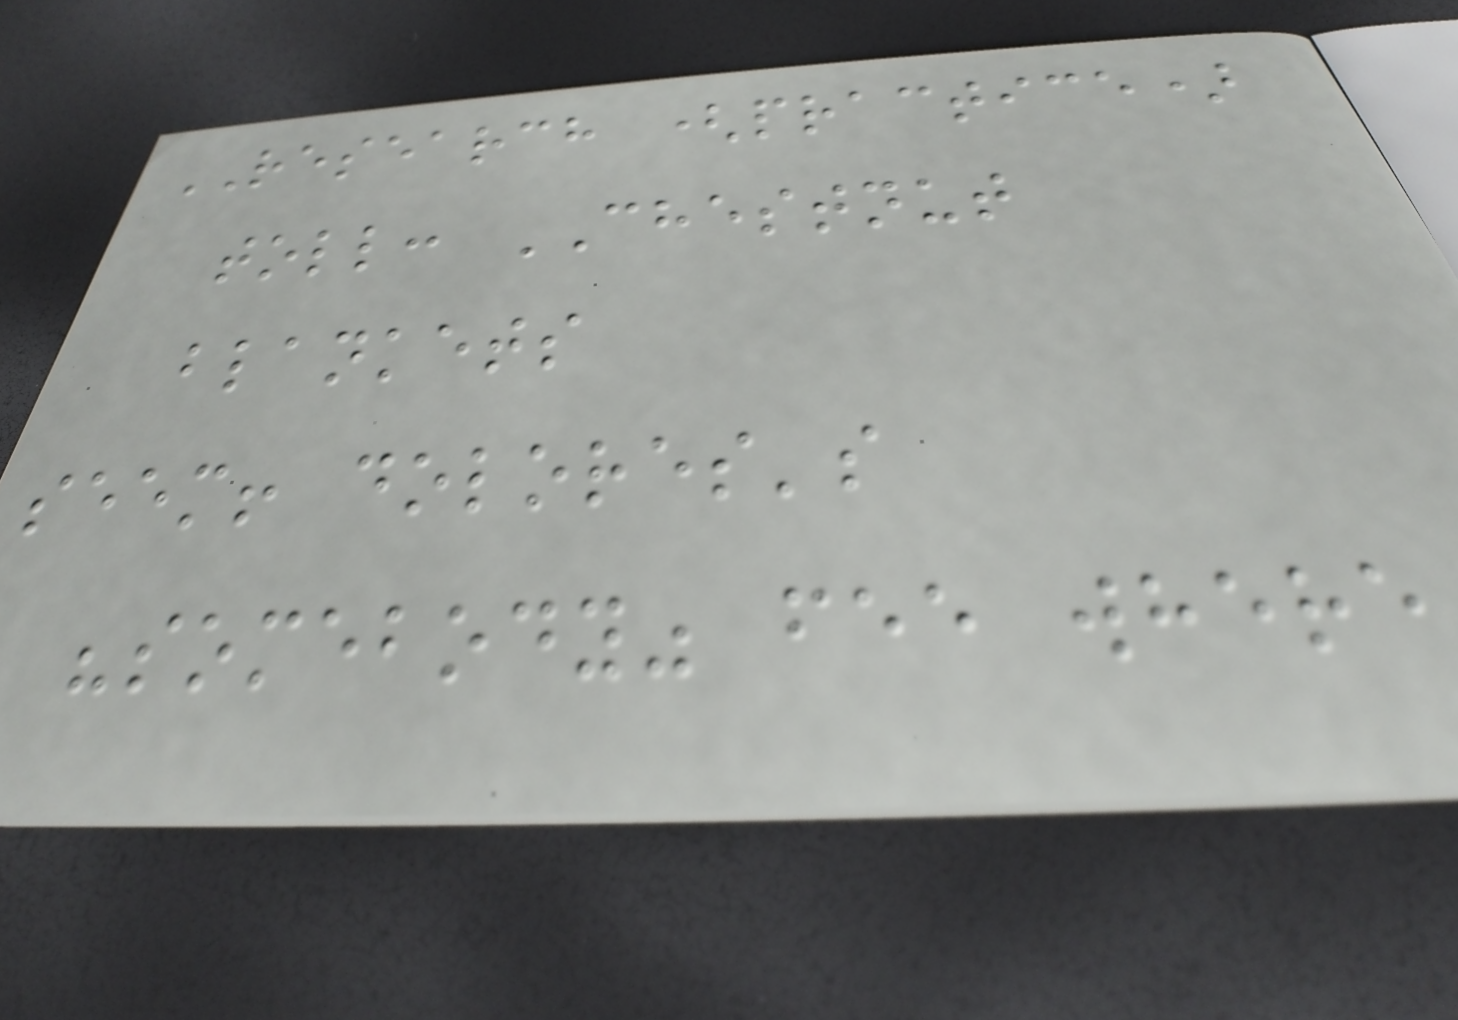RESEARCH (practice)
toll: CHESTNUT
blankets
seem! dolores's
"somebody" fee where
